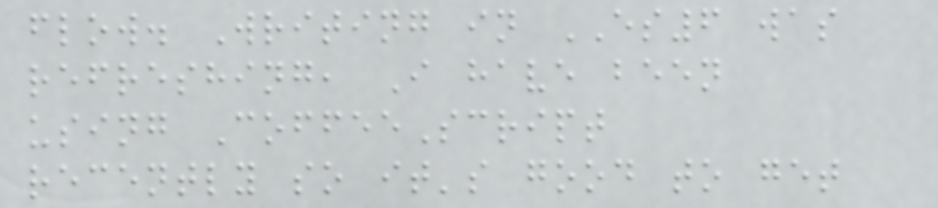flow. Writing in ES6 was
refreshing, I have been
using CoffeeScript
recently so it's good to get
